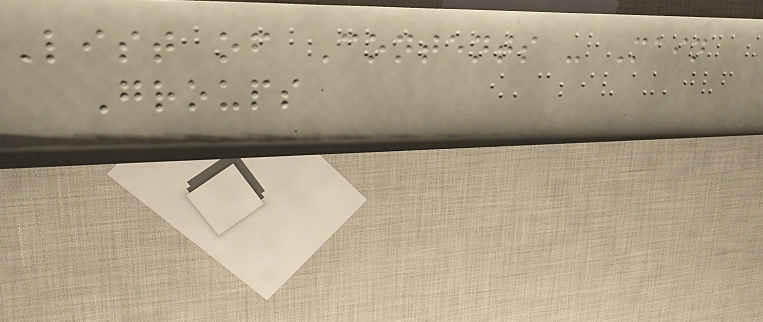List of Contents - Main
Groups
